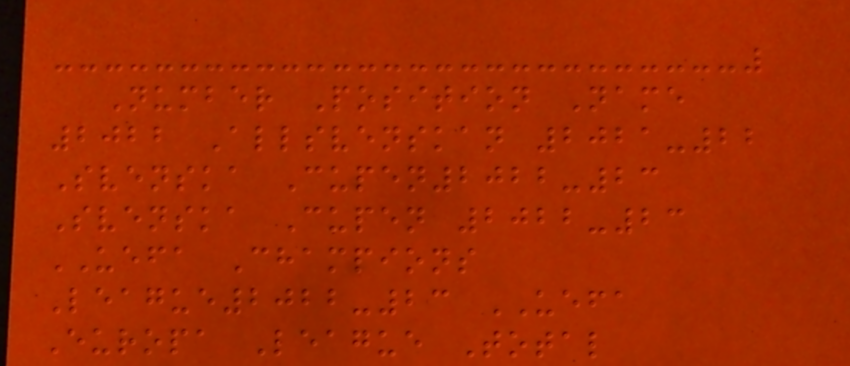Number Position Name
2022 Allsvenskan 2021-22
Svenska Cupen2022-23
Svenska Cupen 2022-23
UEFA Champions
League2022-23 UEFA
Europa League Total
